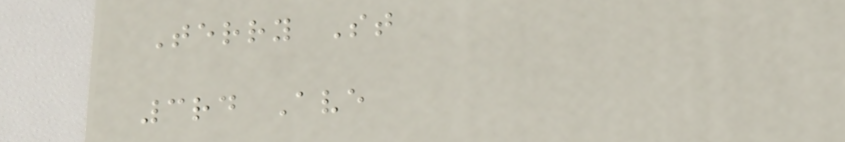Terry St
3rd Ave
